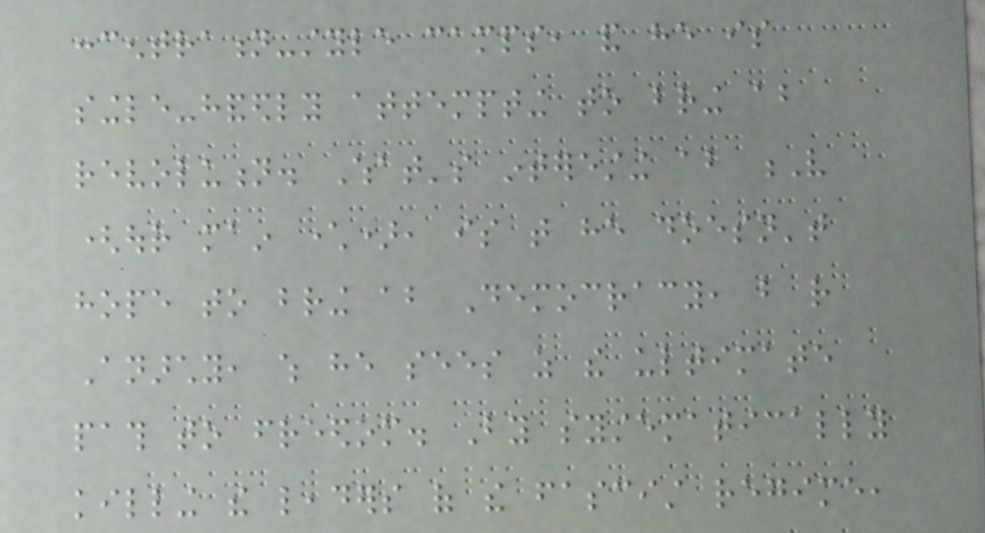concentration-style camps, and he is
single-handedly attempting to bring about
revolution. What's interesting about V
(our main character), is that he doesn't
hope to bring about Democracy, but rather
Anarchy, which he sees as the ultimate
path to freedom. By systematically
killing the leaders of the fascist regime,
